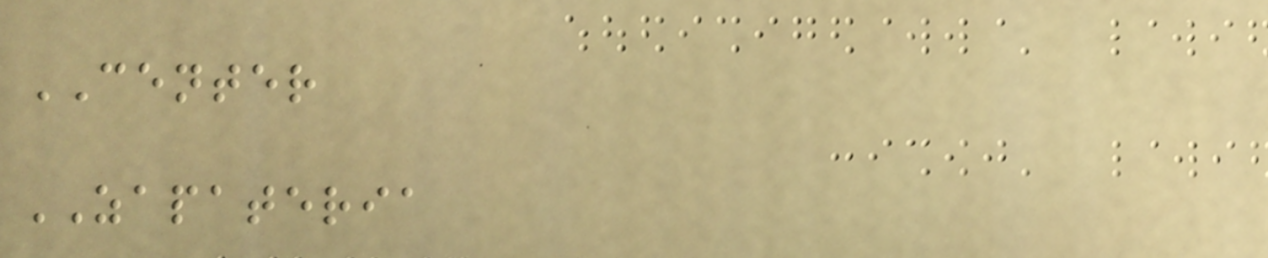CENTER
ZAPATERIA
